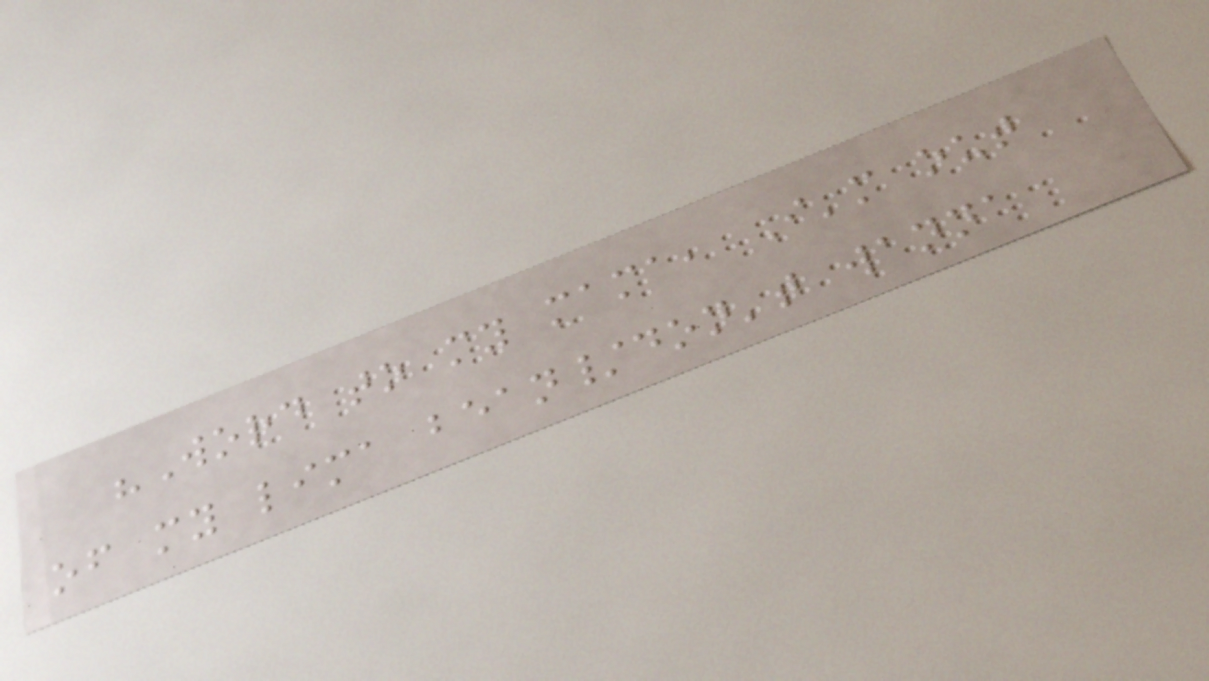"Word to my mama, I'm out
of my lima bean/don't wanna
